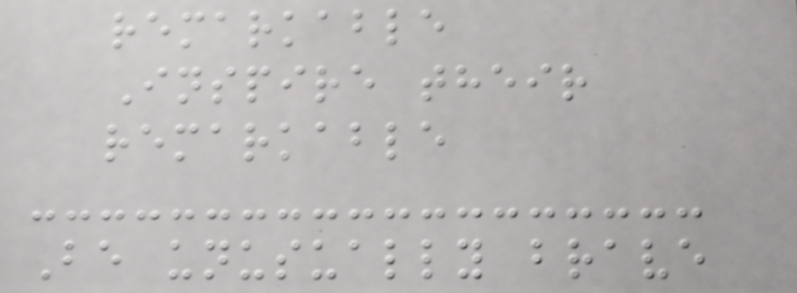remarkable
Inspire their
remarkable
Be unusually brave
